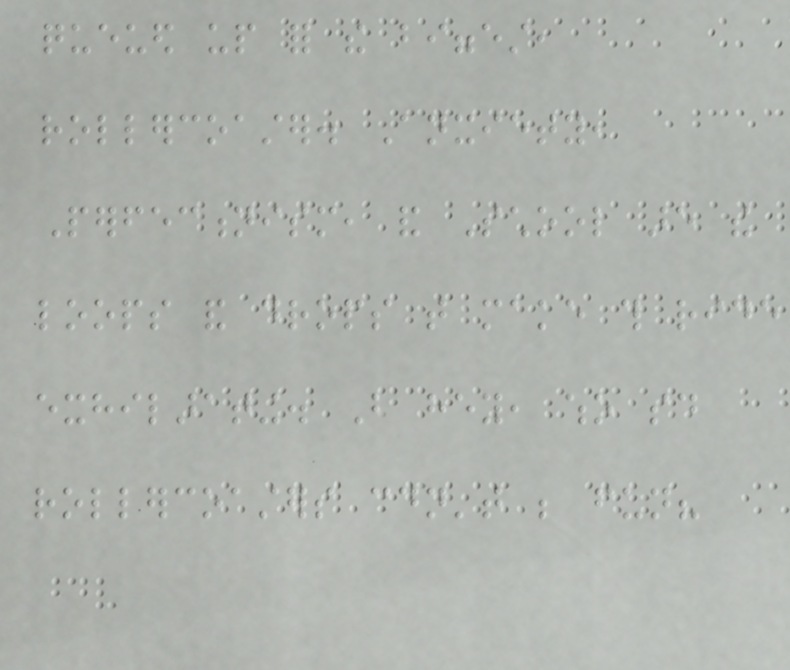queued up for the biggest,
rollercoaster. Anxiety,
Perfectionism, and School are the
loops and drops that make this ride
exhilarating. But hey, who said
rollercoasters couldn't be fun?
